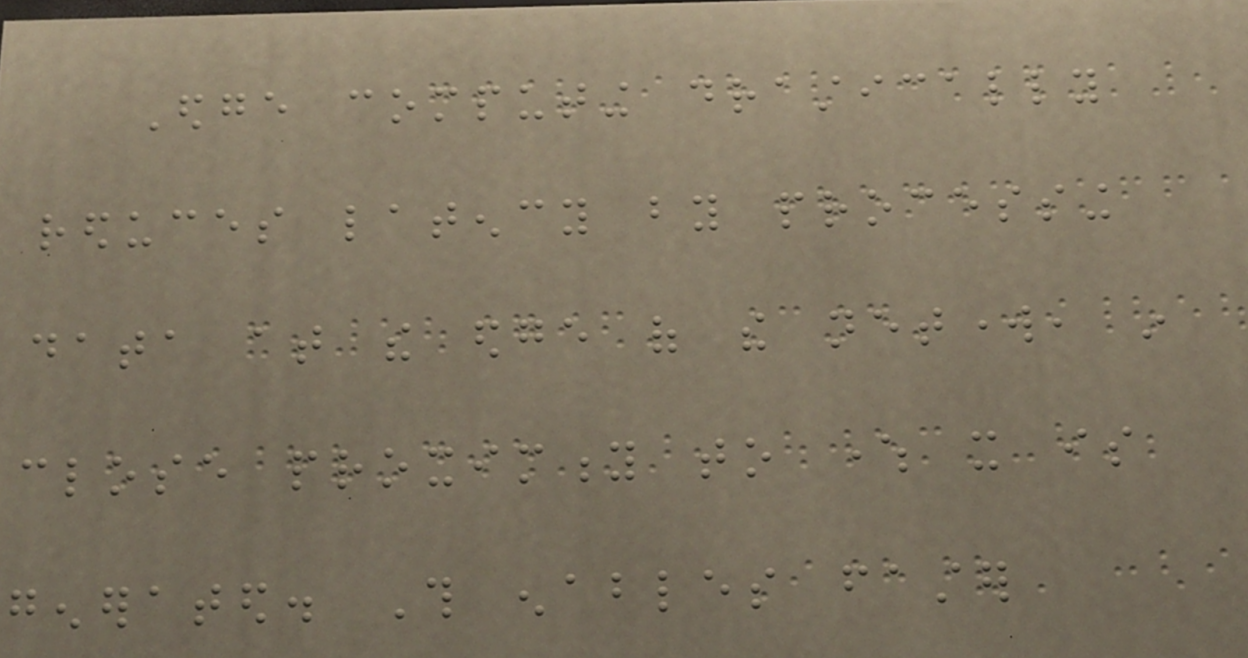Edge computing drastically
reduces latency by processing
data at the edge of the network, in
close proximity to where it is
generated. This enables faster
